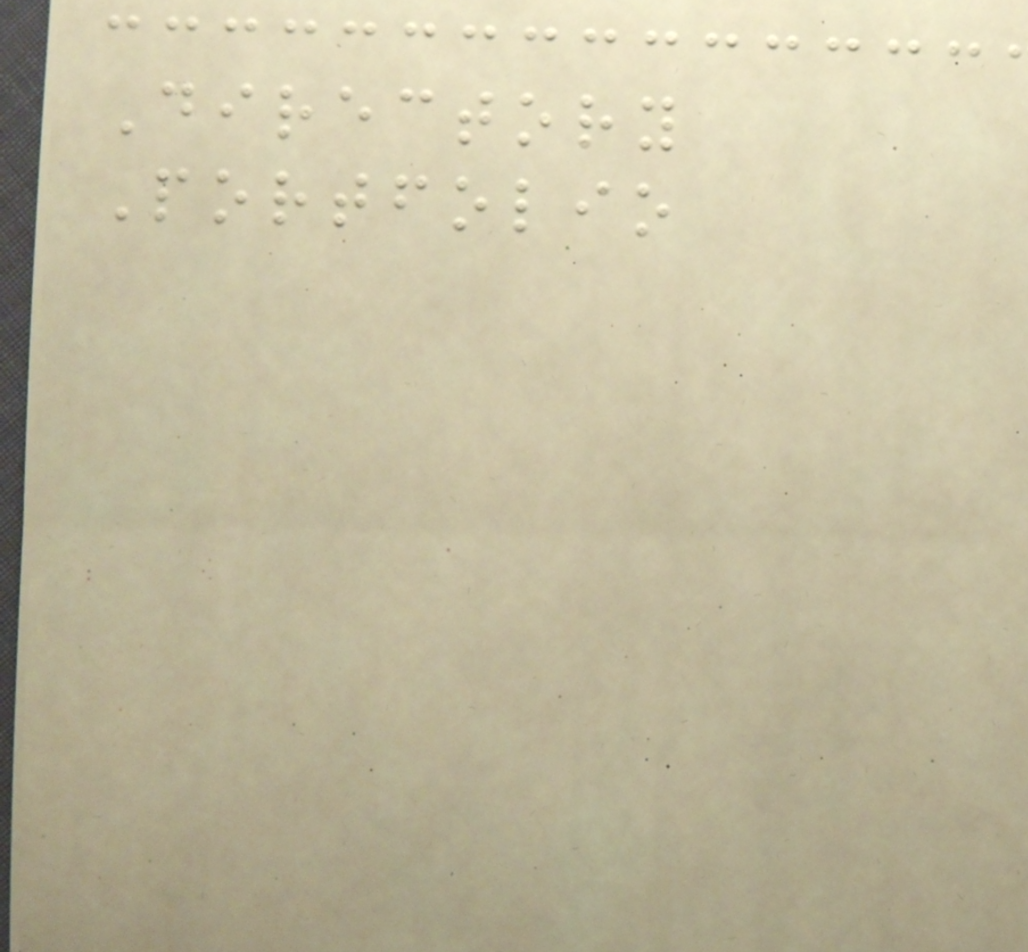Directory
Portfolio
